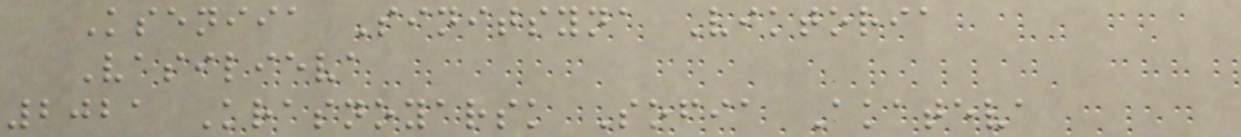Kseniia Sinitsyna Viktoria
Vasilieva
2021 Krasnoyarsk Sofia Akateva
